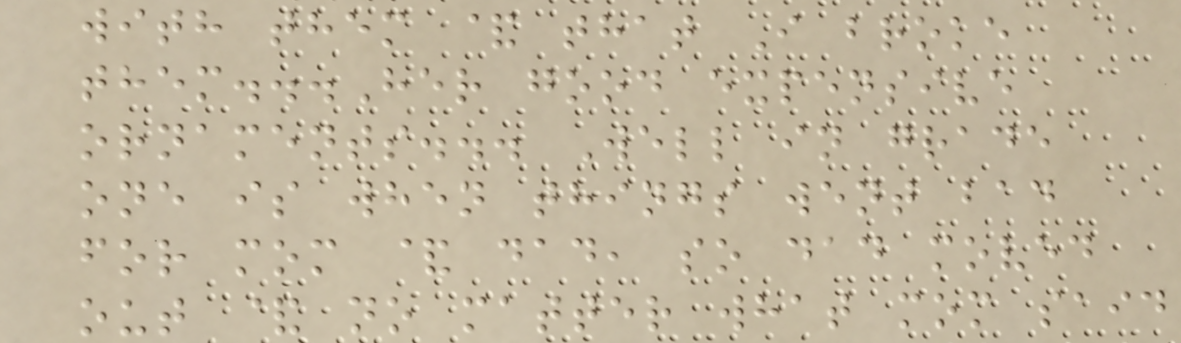with them & that I broke
them...Her good expensive
ornaments... Well in grade
one is when things went bad
for mom & dad, so dad moved
out & no matter what mom said
